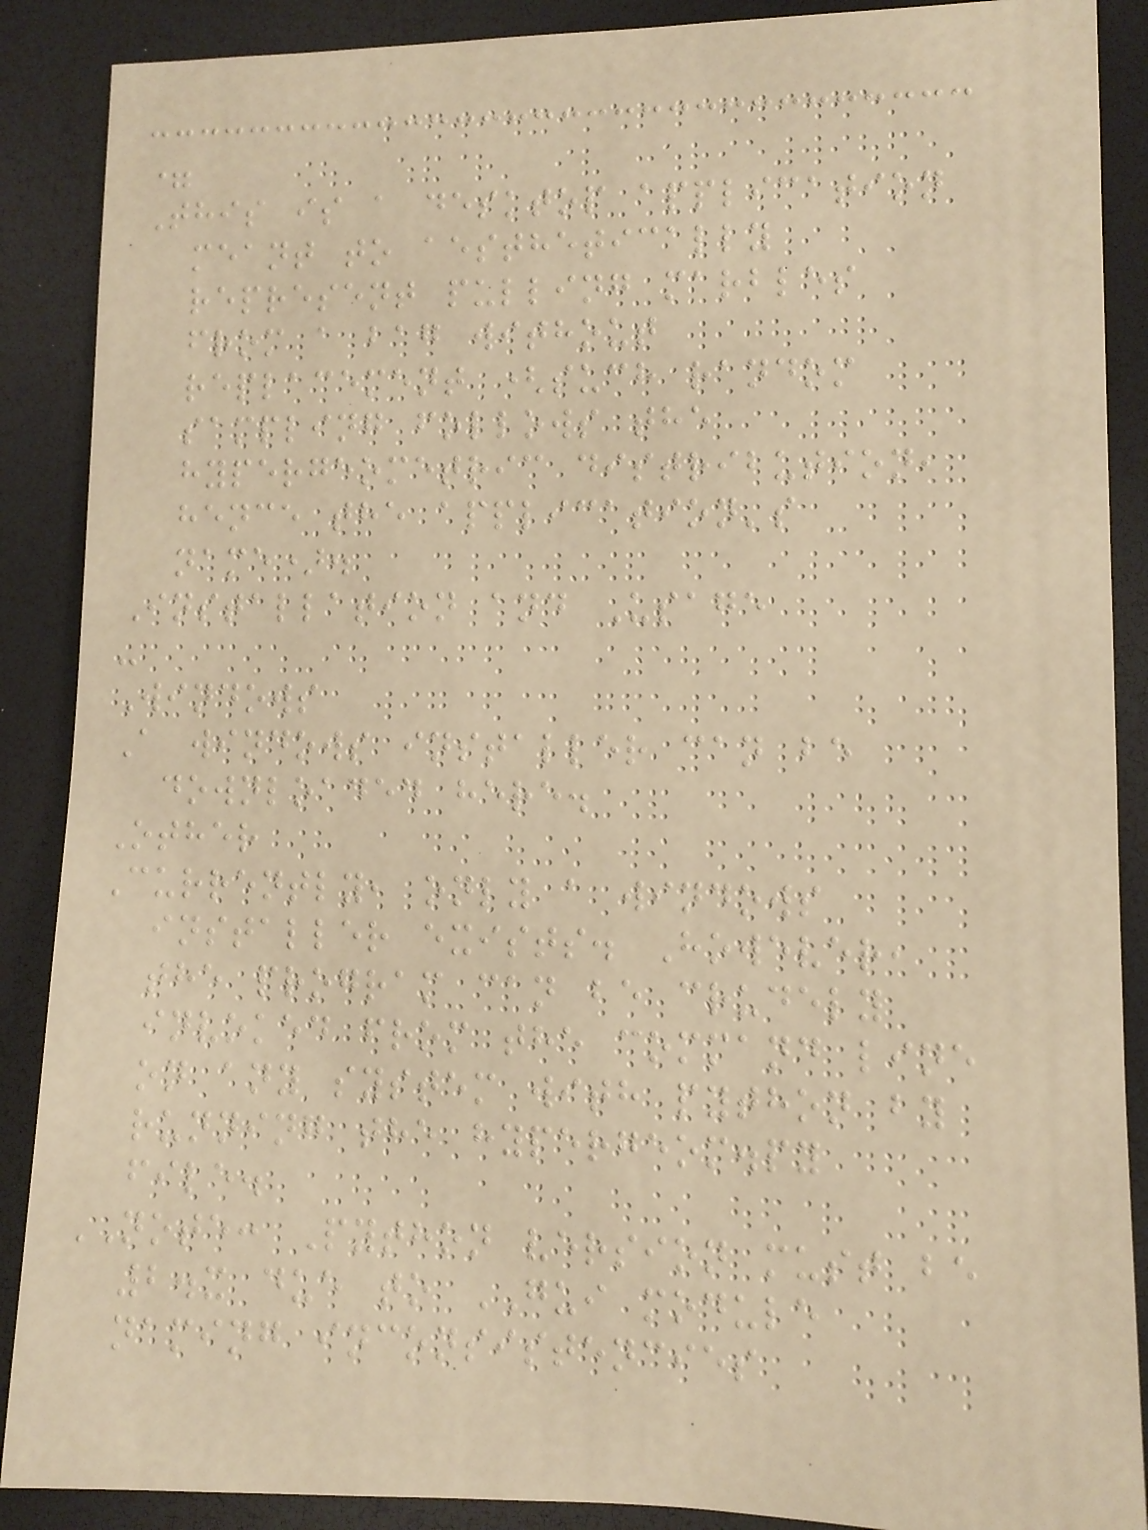=
This is a desktop application
meant to aesthetically
represent pulling marbles
from a bag without
replacement (such random
sampling follows the
hypergeometric distribution,
hence the application's
name).
Installation and Usage
-
Windows
A windows installer can be
downloaded here.
Other
Currently, only a windows
installer exists. However,
the program can be crudely
invoked from the command line
on any system with python by
running the hypergeom.py
file.
NOTE: Python version must be
2.x due to GUI module
naming inconsistencies
